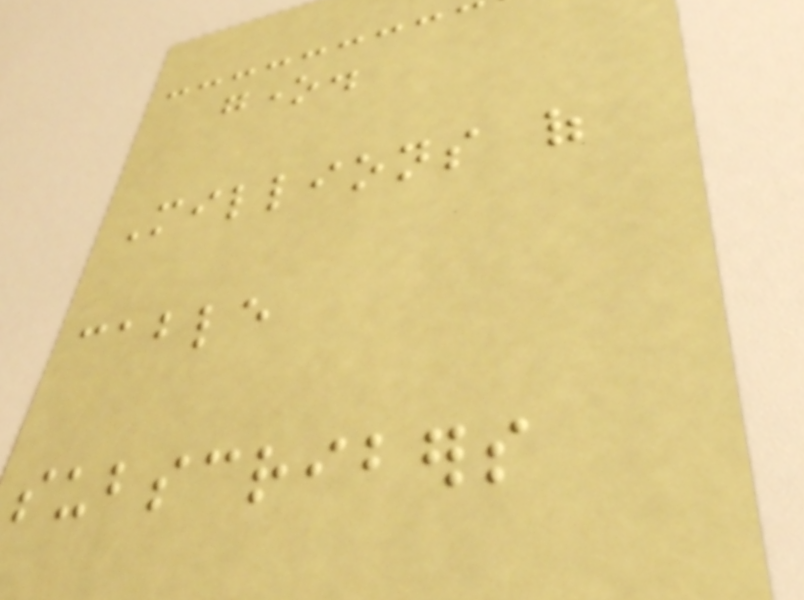gone.
Millions of
cable
subscribers
